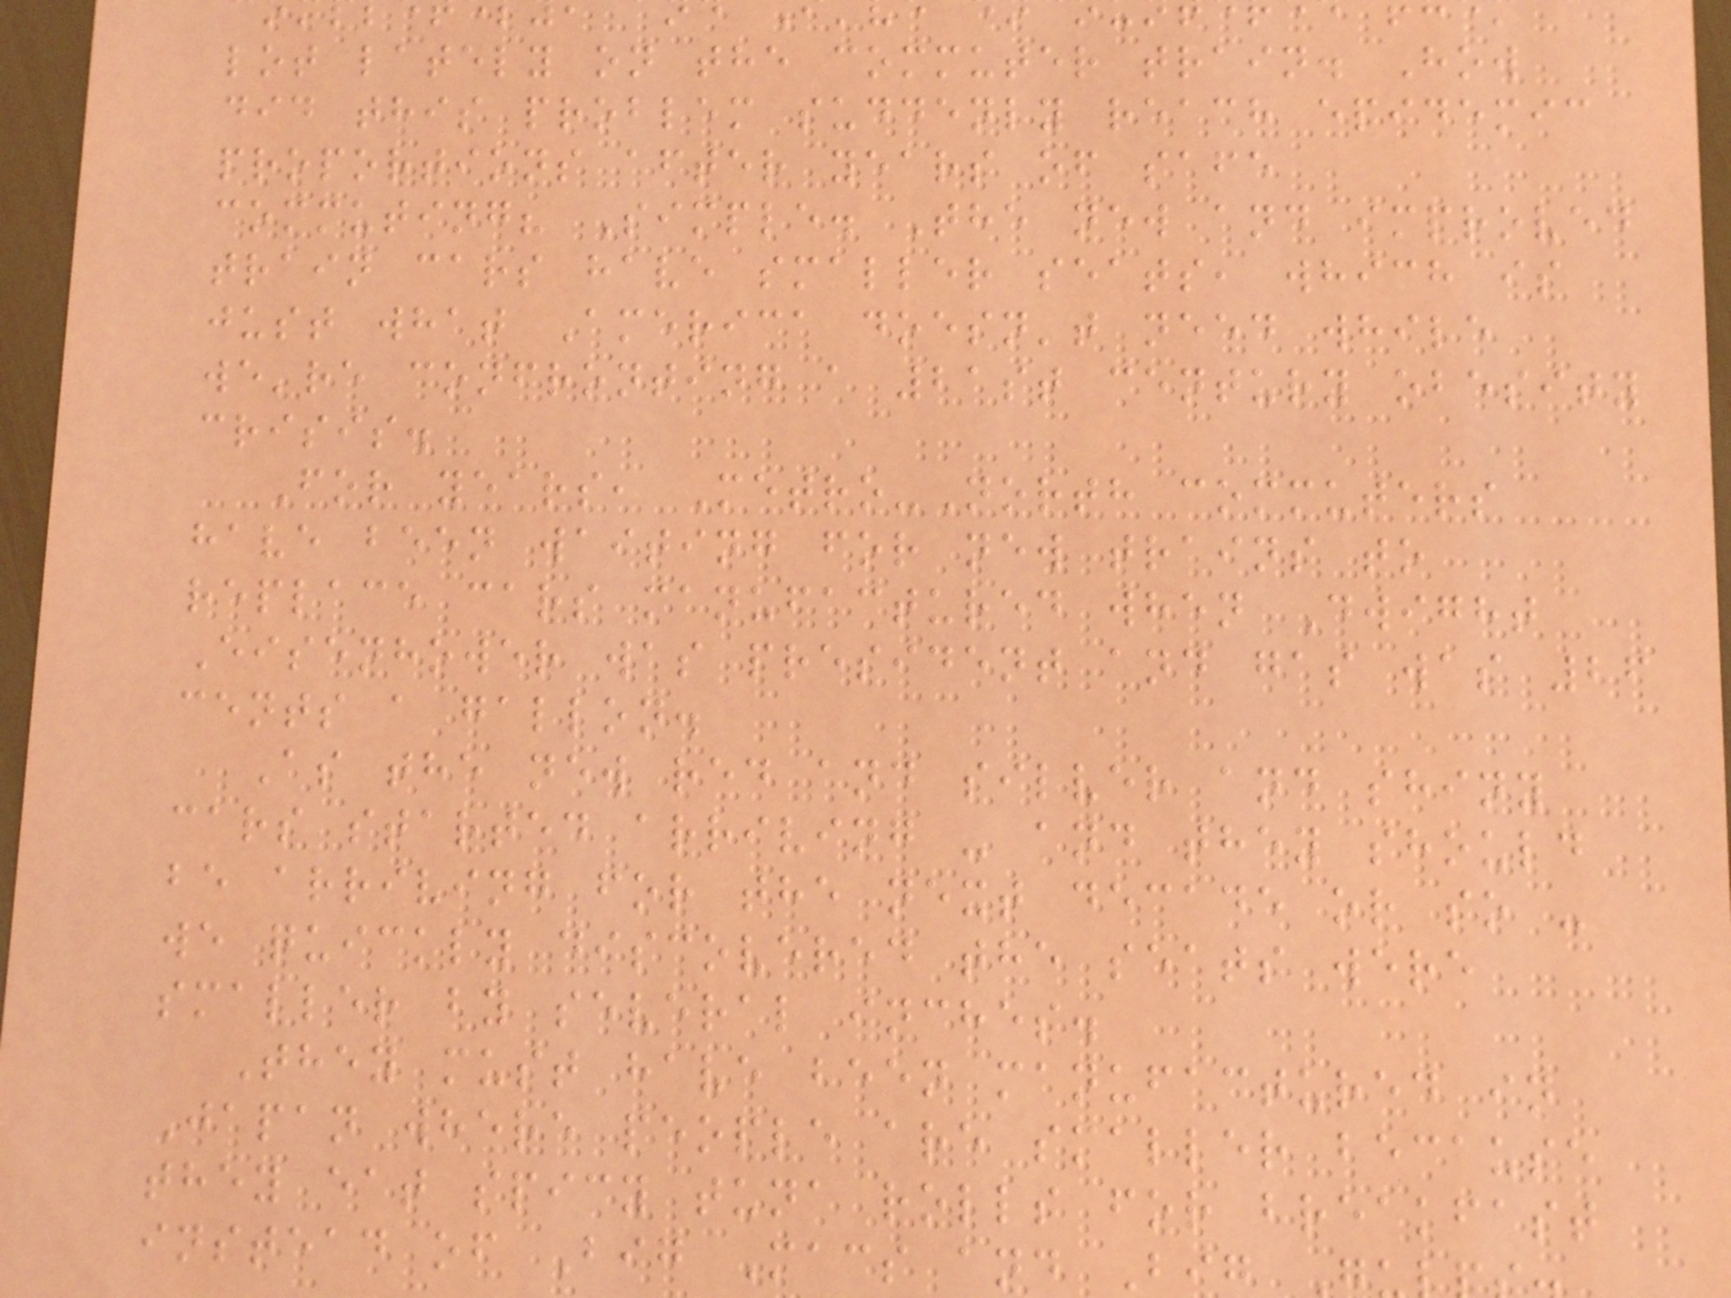lot lately on the commuter train. How
did this problem suddenly reach epidemic
proportions after years of safe
commuting? Simple. The new and improved
train cars have smaller seats, which is
just what America doesn't need while
we're confronting a 21st century obesity
crisis.
For years, Metro-North commuters
have been waiting for new trains to
replace cars manufactured when Dwight
Eisenhower was president and gas was 26
cents a gallon.
As the new red and silver and shiny
cars started arriving - and they should
be arriving for the next decade or so -
we quickly discovered the seats were
smaller by several inches.
They must have been manufactured in
Japan where people are smaller because
they eat spicy tuna rolls for breakfast
instead of Big Macs and Big
